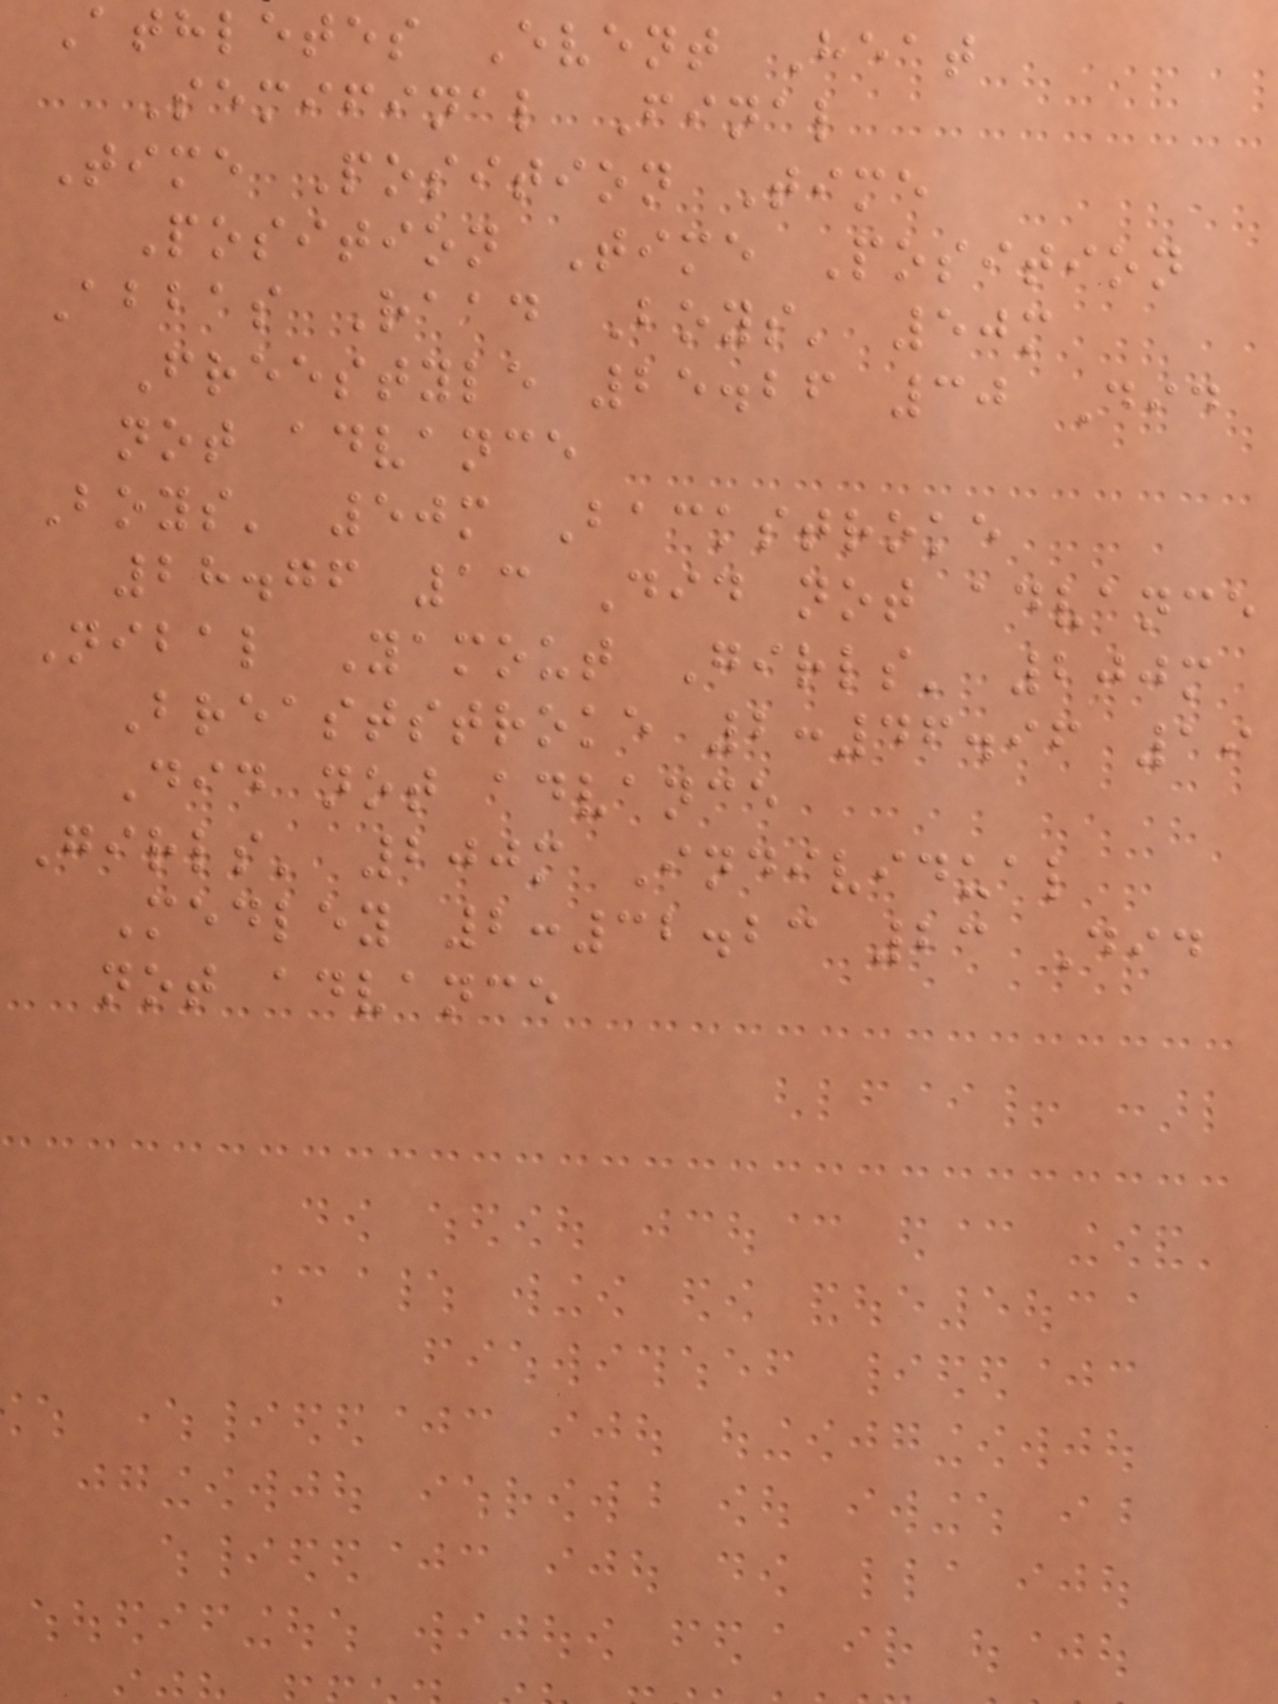Athletes Event Heat
Semifinal Final
Time Position Time
Position Time Position
Abbas Raad Boys' 50m
Freestyle 25.26 30 Did
not advance
Boys' 50m Backstroke
28.76 13 Did not advance
Nibal Yamout Girls' 200m
Breaststroke 2:46.96 19
Did not advance
Girls' 200m Individual
Medley 2:32.23 23 Did
not advance
